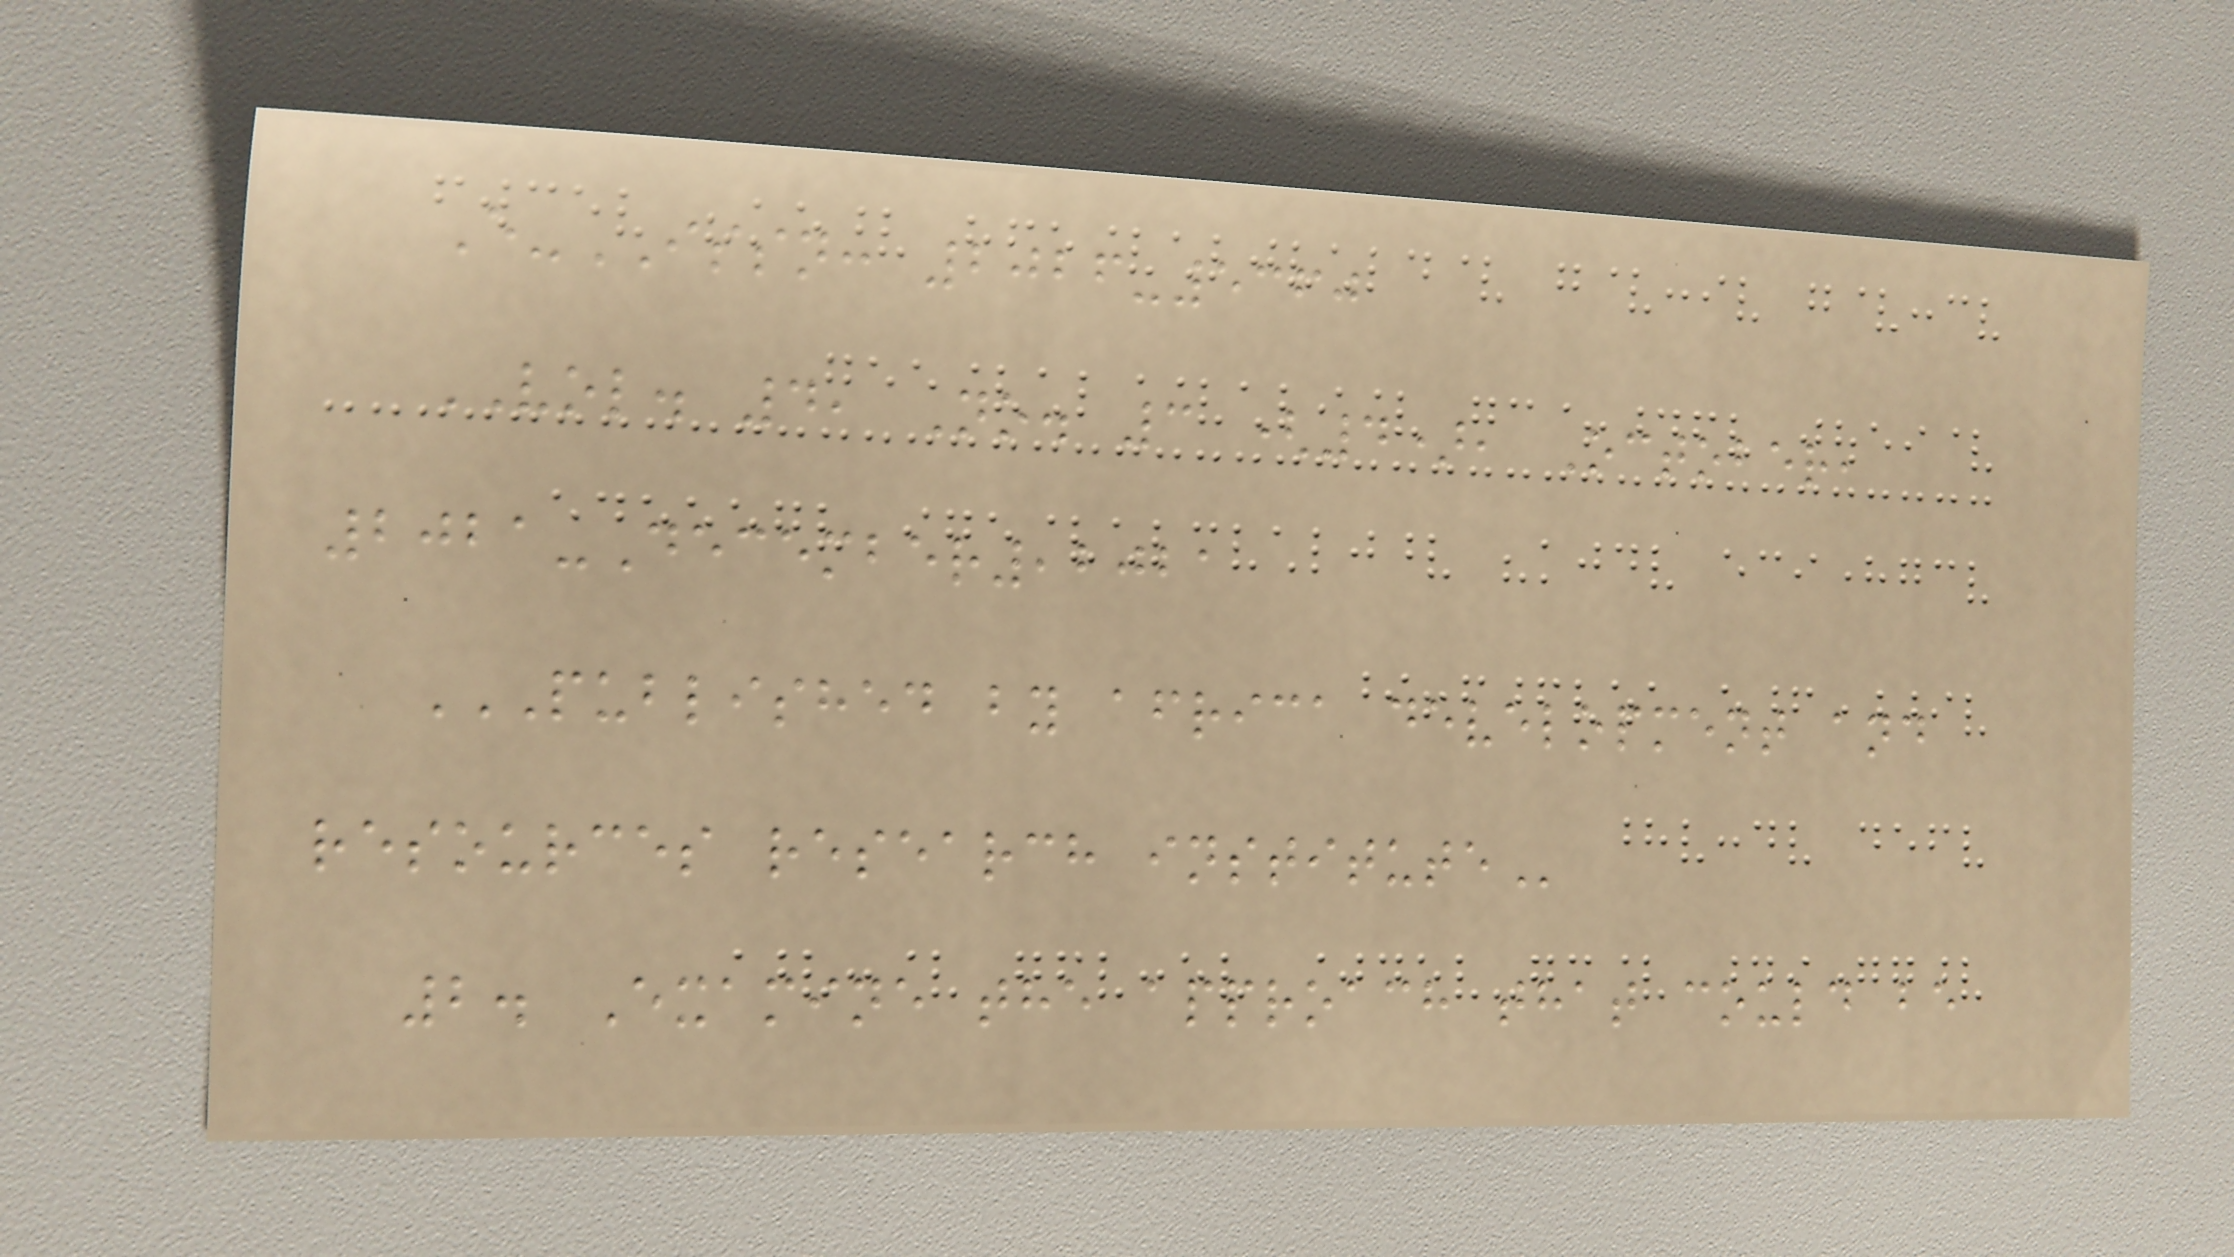E-ISSN: 2026-5360
VOL. 4, No. 3 (4), October,
2021-December,2021
PUBLISHED BY AFRICA DEVELOPMENT AND
RESOURCES RESEARCH INSTITUTE
2. Examine the approach that could be
